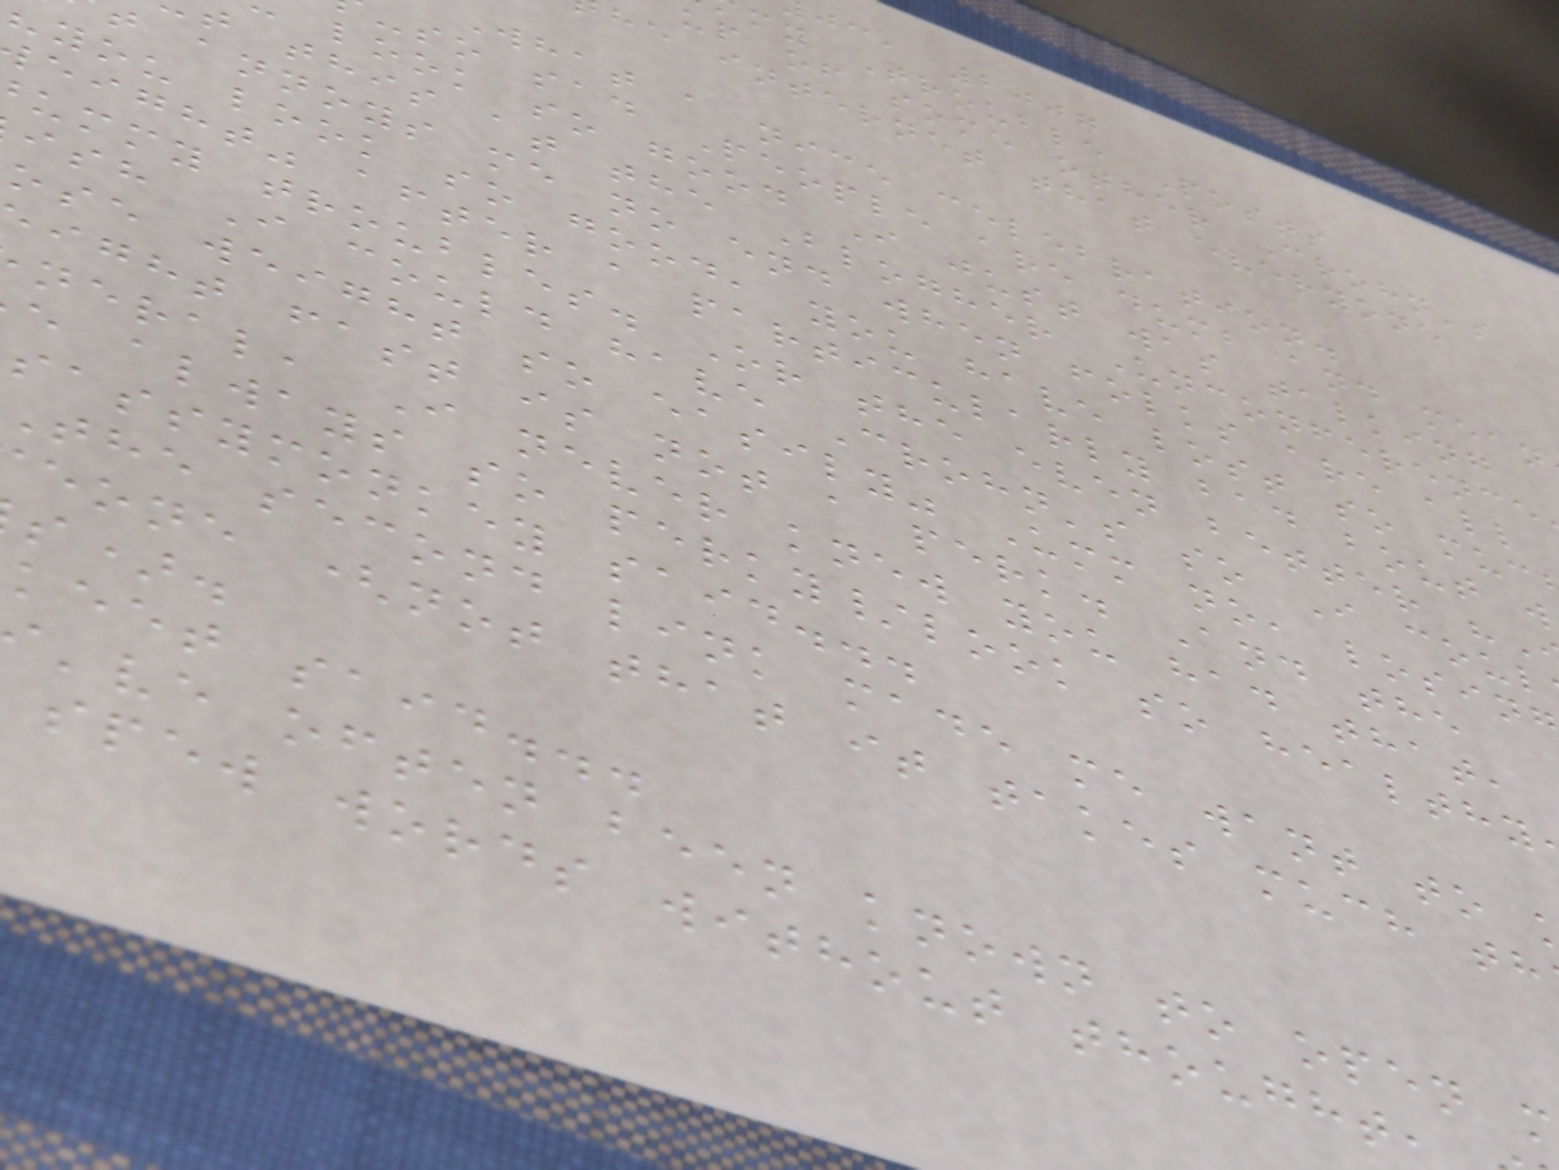jc, 2007
my Trouble Posts
up of some other Crohn's
he internet that everyone
What a nice celebration.
-so sad People are dumb and mean
look so good I just was talking
t this at the Blogher Unconference
t annoys me no end when folks are all
"you look so good, you have lost so muc
eight" after a particularly bad bout w
ummy troubles. Or the even better
ish I could have Crohn's so I coul
ose weight so easily" Umm no, losin
ight fast is not a perk. And the
neral, I never knew you had that,
e always so perky/look so healthy
sassymonkey said...
the second link made me want to
eone (not that it takes much th
s).
keet said...
've often been known to open m
spew words without thought,
